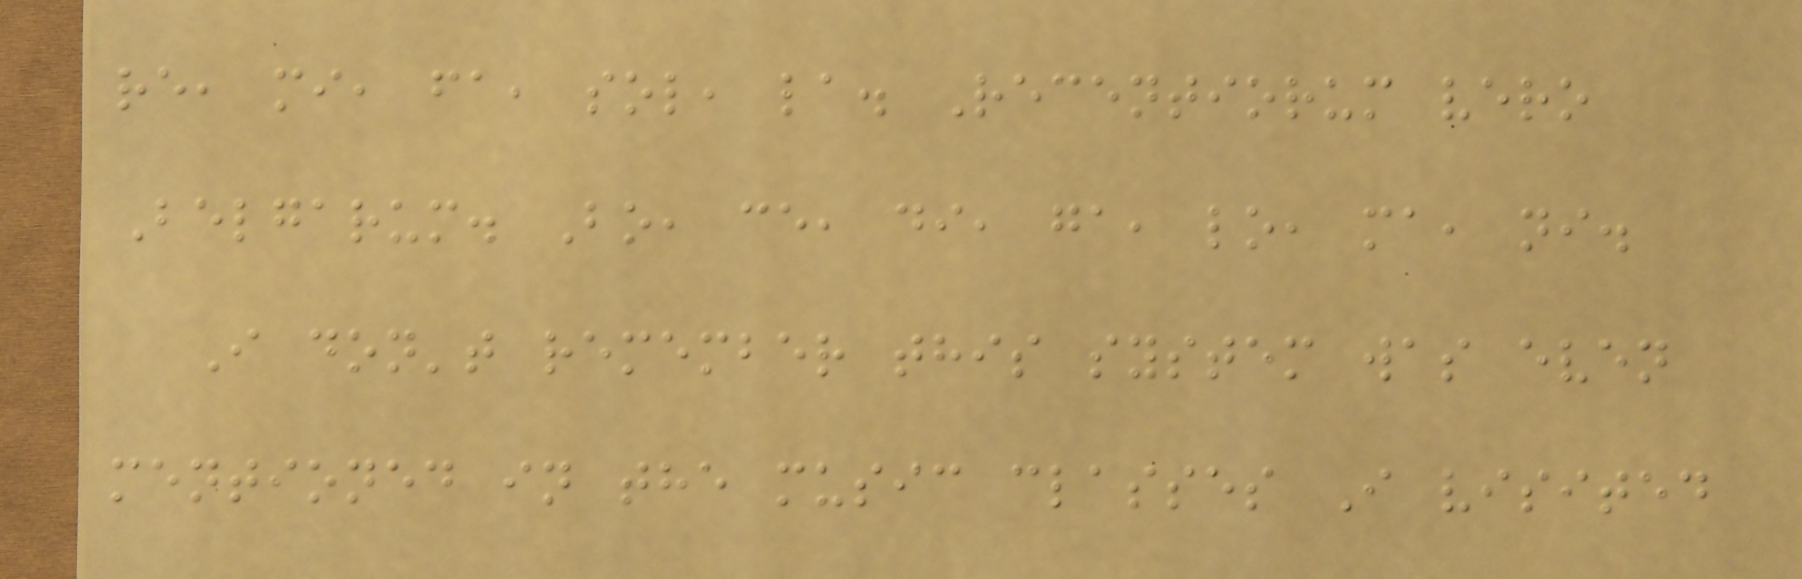re, mi, fa, sol, la. Recentiorum vero
Belgarum. Bo, ce, di, ga, lo, ma, ni.
I don't remember this system was even
mentioned in the music classes I visited
